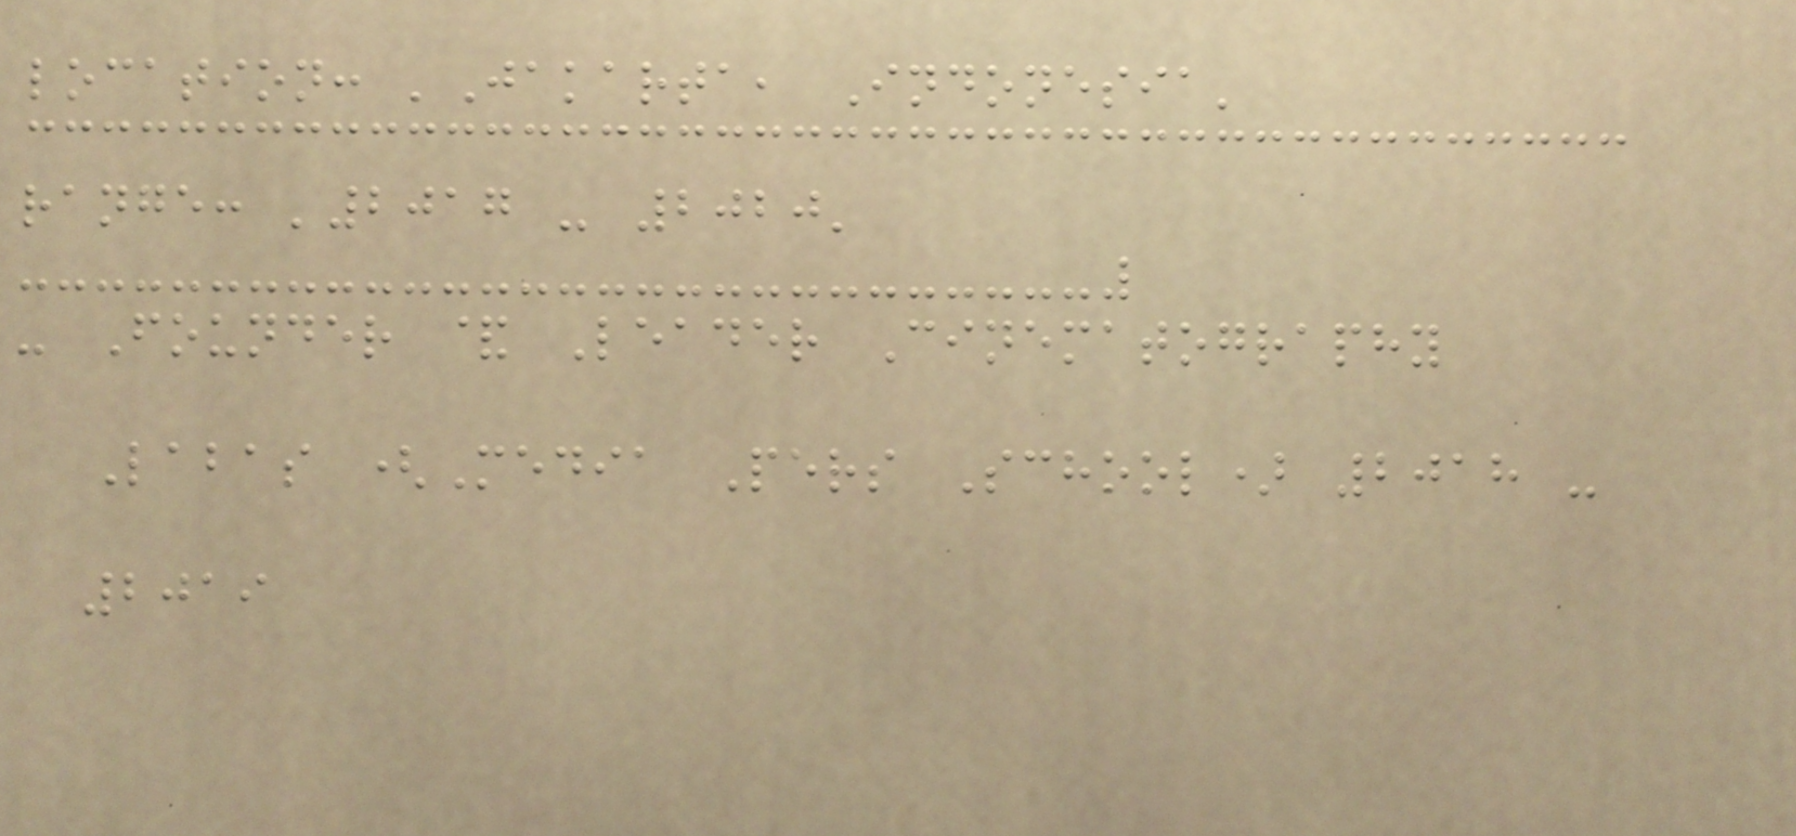location: 'Jakarta, Indonesia'
range: '2017 - 2020'
- Founder & Leader Cinematography
Labas (Media Pers School) 2018 -
2019
